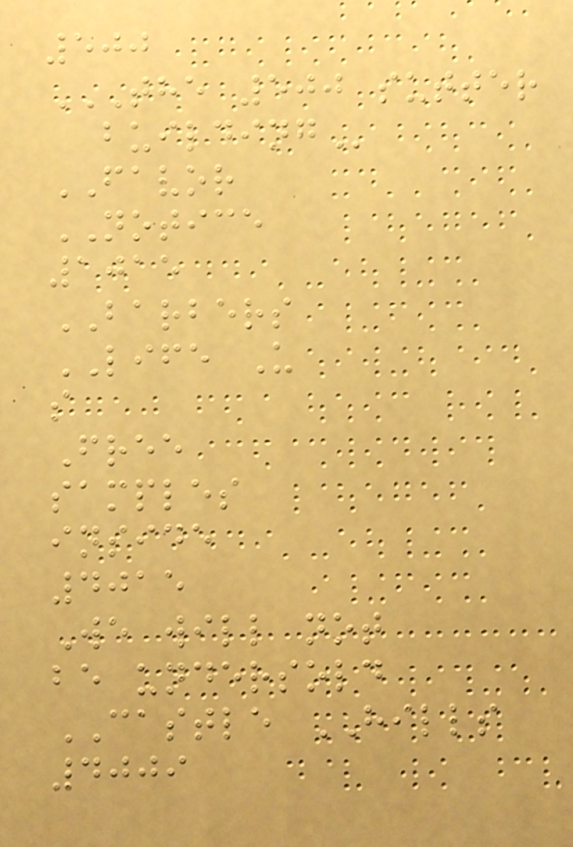500
THE 500 SUTTER
BUILDING
FAVOR
NOTICE
1015
BARBERS
LIFE U
s
Free
samples
inside
4015
We will not
be undersold
CASTLE HILLS
4009
